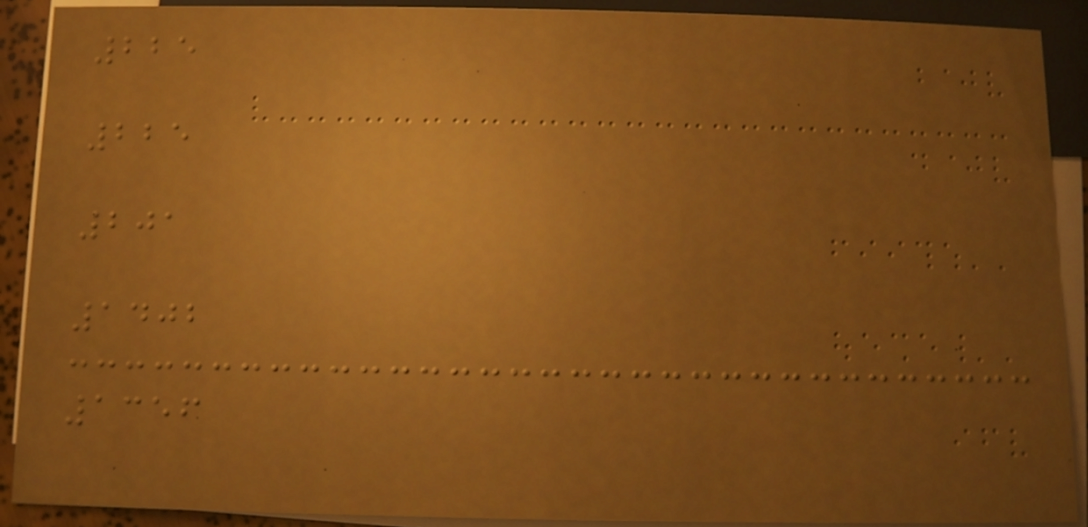225
225
201
1402
1356
